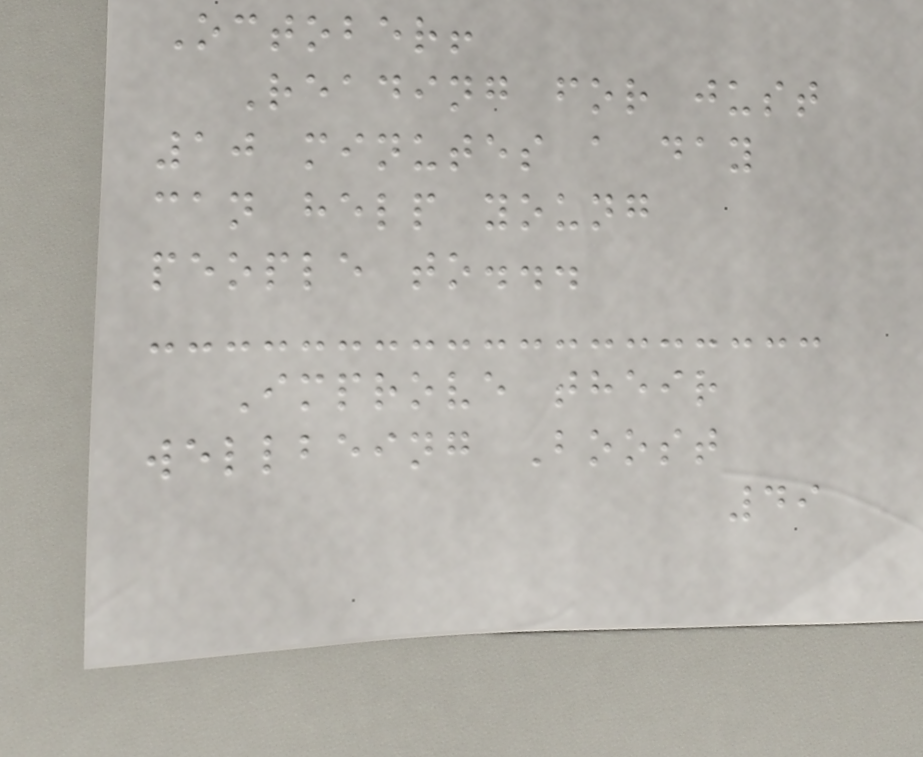October!
Reading for just
10 minutes a day
can help young
people to...
Improve their
wellbeing Boost
49
